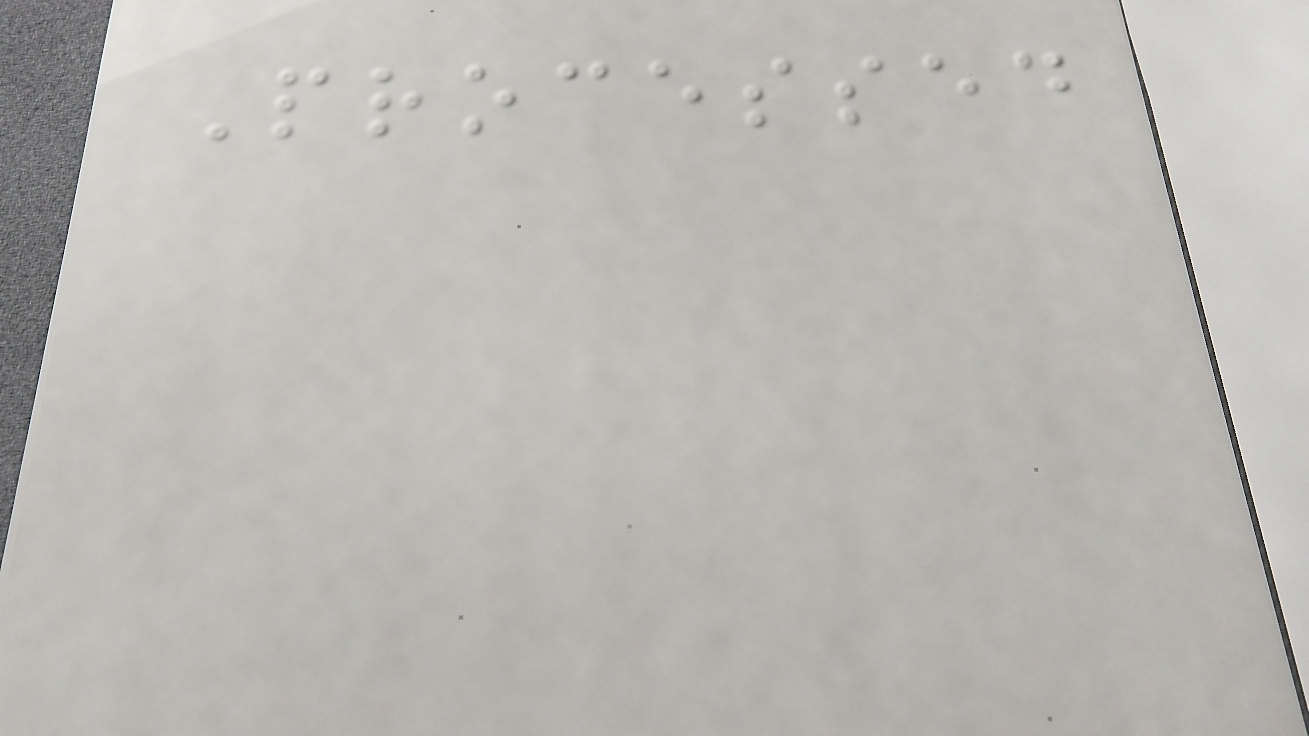Processed
